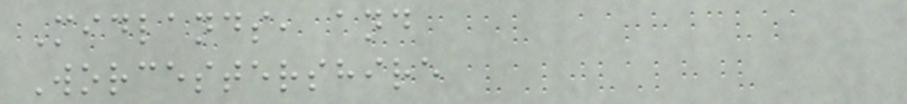Midlands, and
Worcestershire
